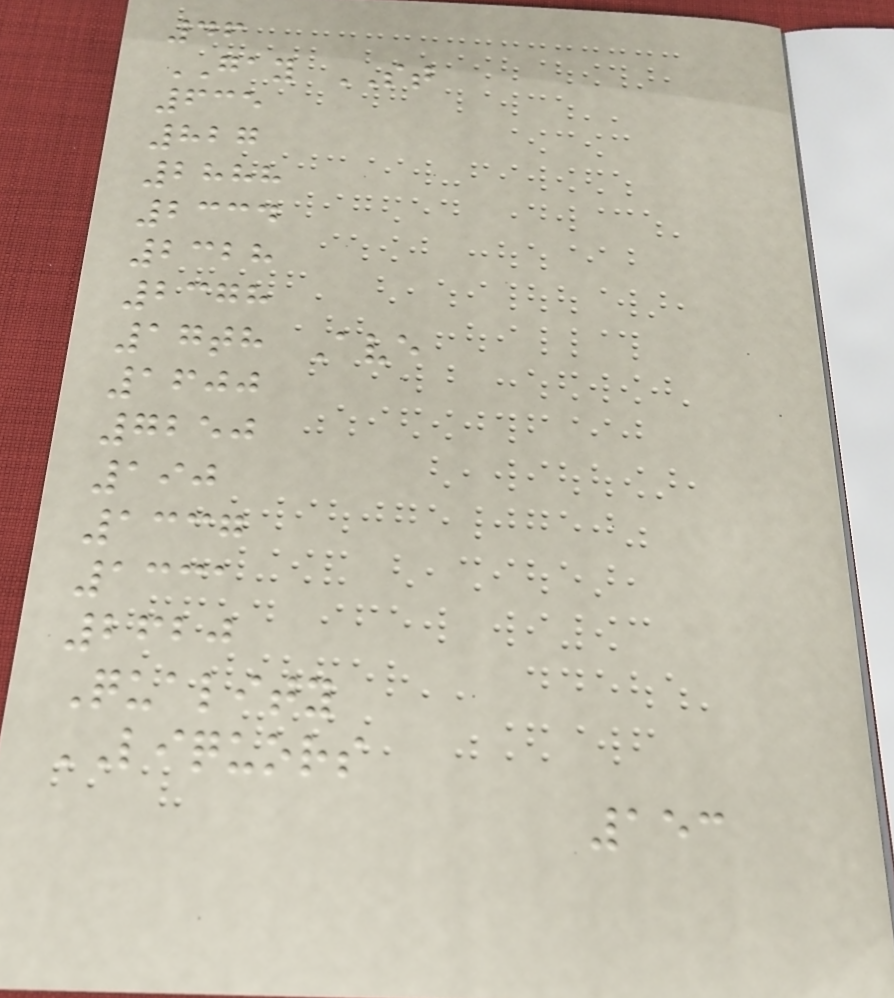46
GAY ST
635
827
2888
2334
2328
2378
17th Ave
1600
7250
190
1337
1331
2620
Quality
LIQUORS
153
